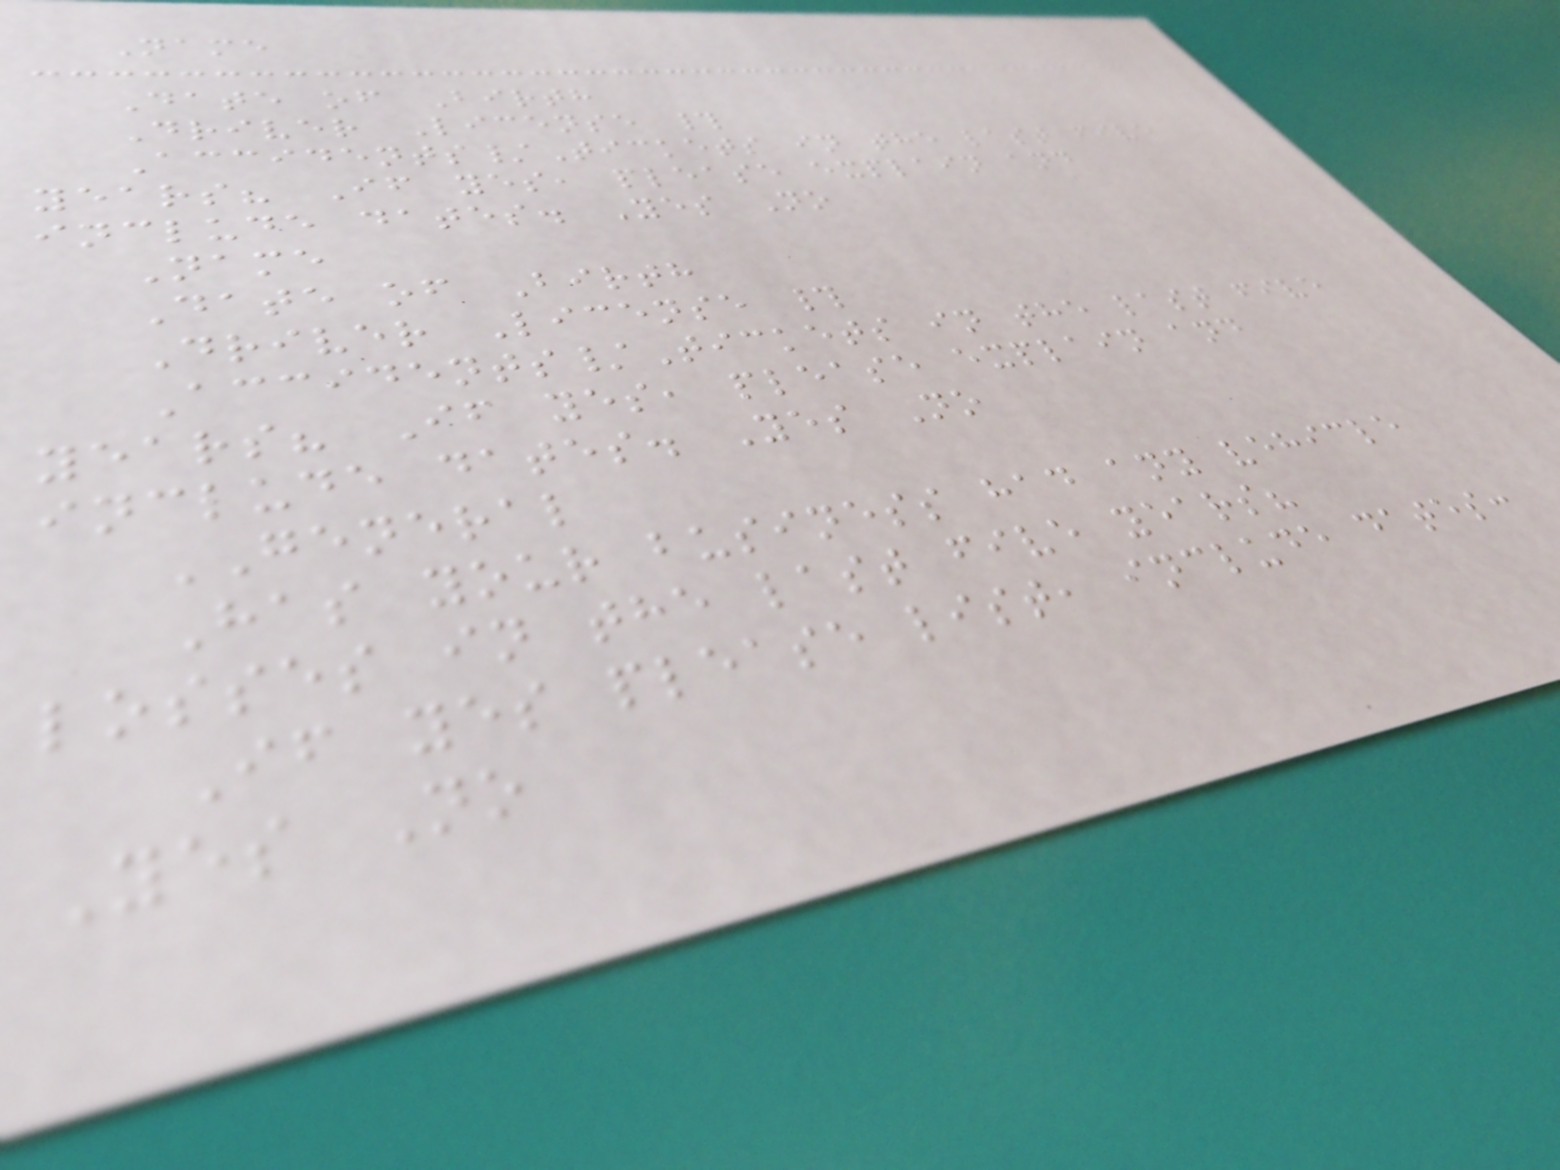Name
Date of Birth
Driver License #
Accidents/Tickets in the last five
years? If yes, please explain and
include dates. Yes No
Name
Date of Birth
Driver License #
Accidents/Tickets in the last five
years? If yes, please explain and
include dates. Yes No
GENERAL
Has your business had any vehicle
losses in the last five years?
If yes please list, include dates:
Yes No
